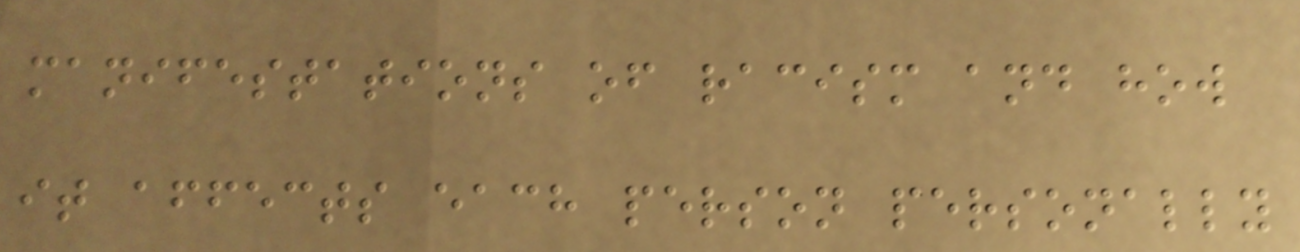manifestations of racism and how
it affects each person personally
